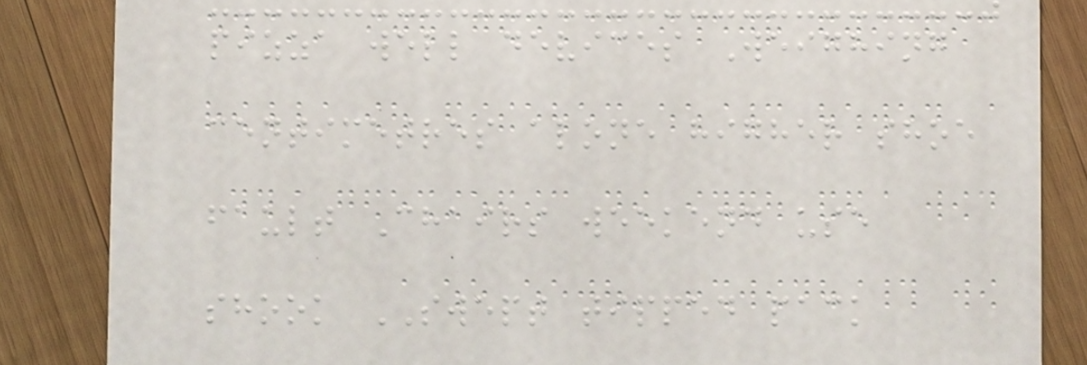pizza well devices Weighing
centimetres alone higher shoe
fault Chairs weekend use
shook SWEPT tipped pack
